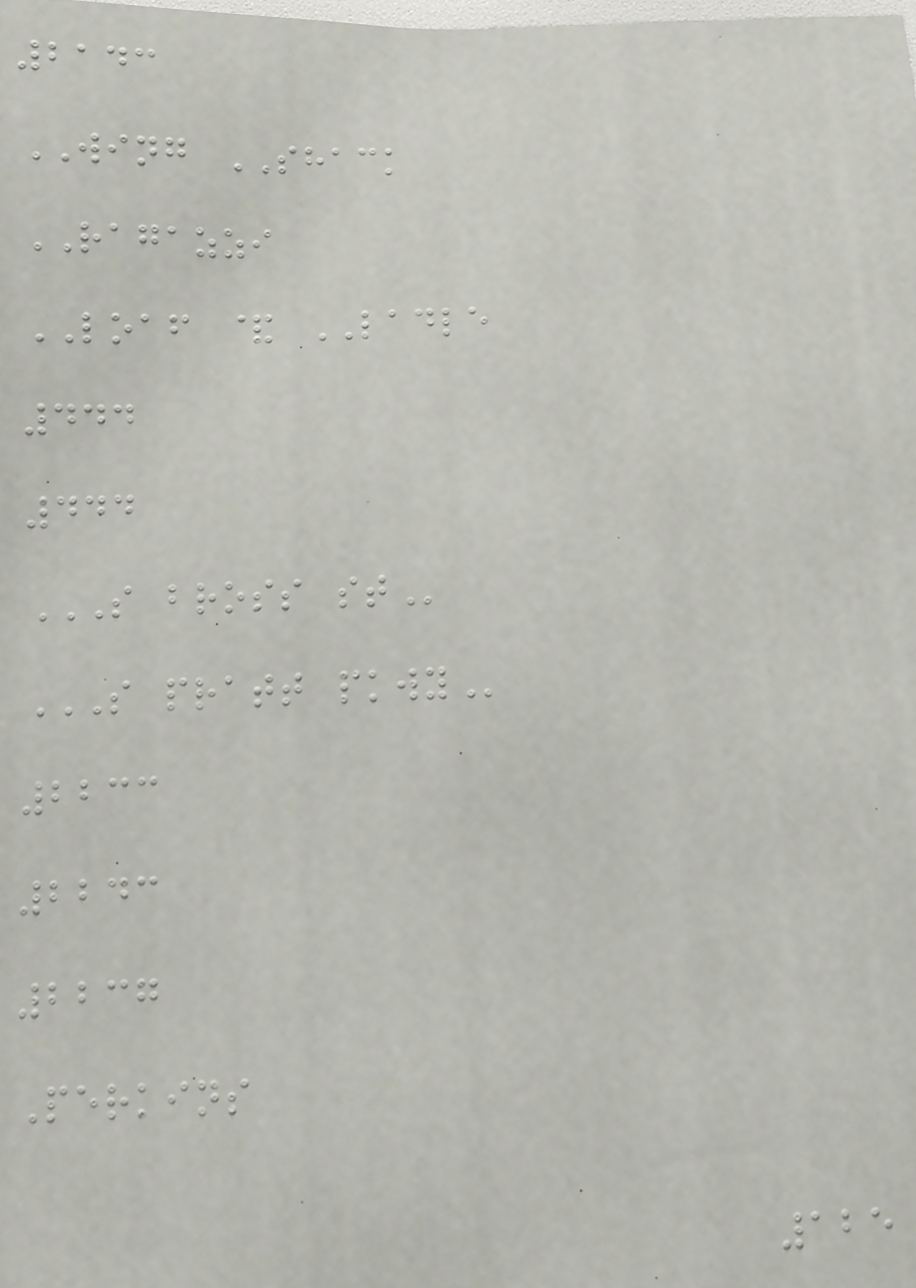2143
WING SHACK
RAGAZZI
LOAF & LADLE
444
444
S BROSS ST
S PRATT PKWY
2233
2243
2237
Perkins
125
